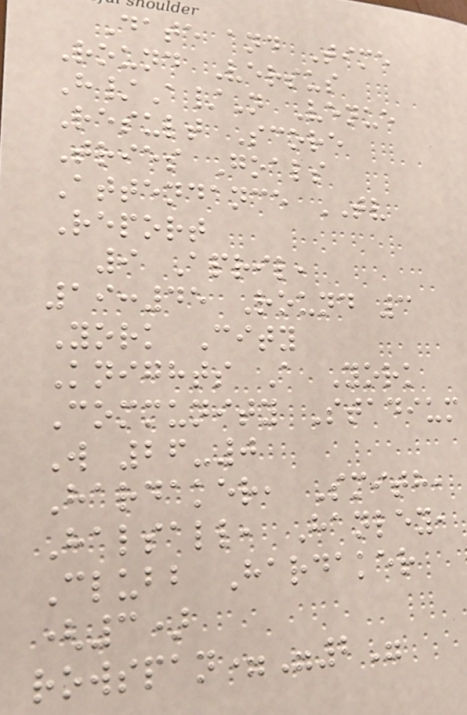Date and Time
Round Versus
H/A/N Venue
Result Score
Tries Goals
Attendance TV
Report
9 April,
19:45 Round 3
York City
Knights A York
Community Stadium
W 26-0
Hardaker, Smith,
Halsall, Hanley,
Clubb Hardaker
(3)
rowspan="2"
